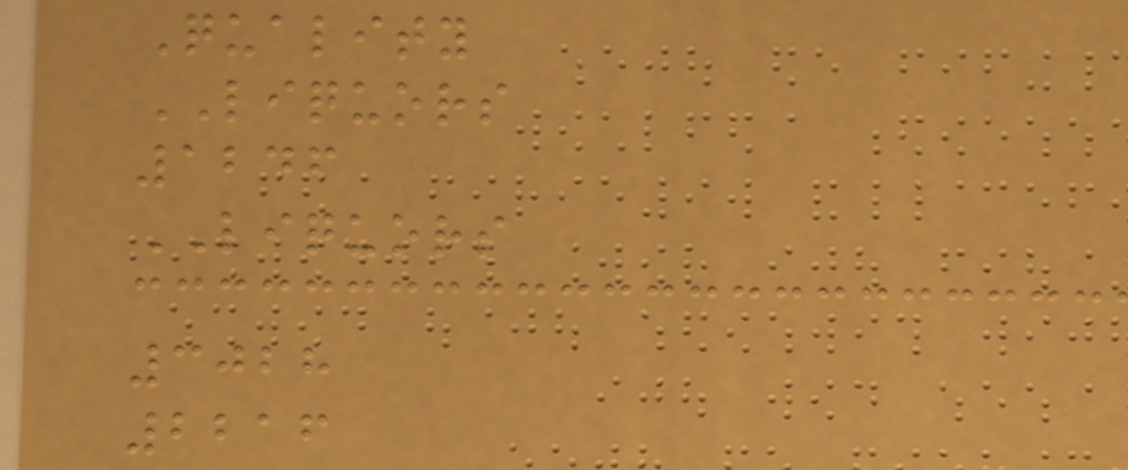Quality
LIQUORS
1246
LIQUORS
3028
2216
